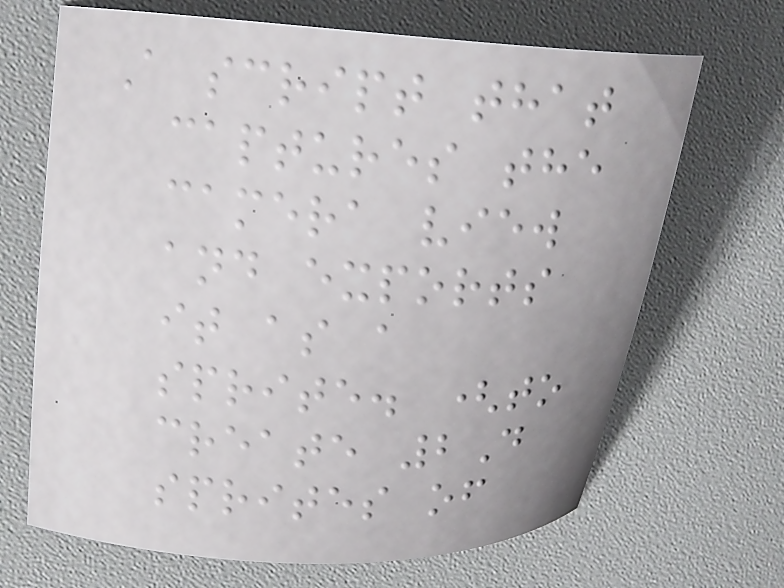A script that
captures the
camera view
and exports
it as a
sprite. (to
create 2D
sprites of
